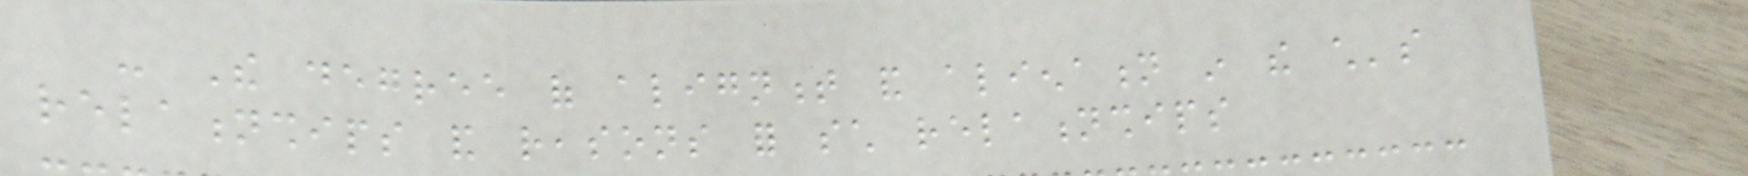- The degree of alignment and alienation in the child's
relationships and reasons for such relationships
